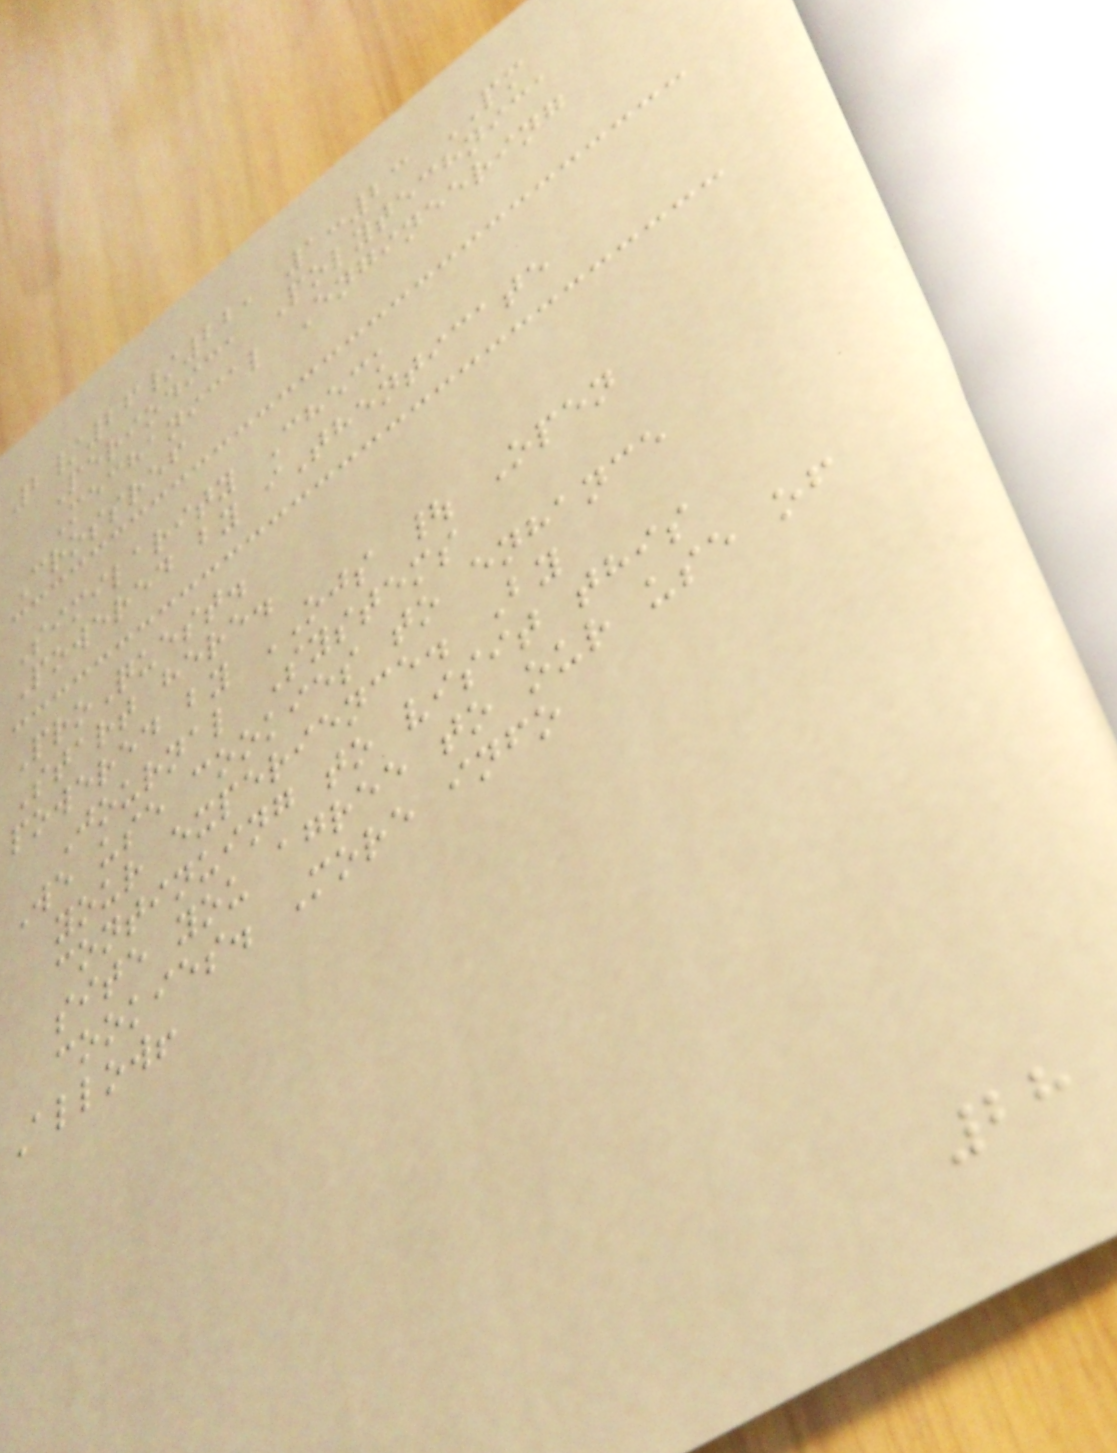2/26/22, 1:23 PM
Periodica Polytechnica
Mechanical Engineering
Crossref
Similarity Check
Powered by iThenticate
ProQuest.
Start here.
powered by OJS | Open
Journal Systems
We use cookies to enhance
your experience. By
continuing to visit this
site you agree to our use of
cookies. More info
Allow!
28
